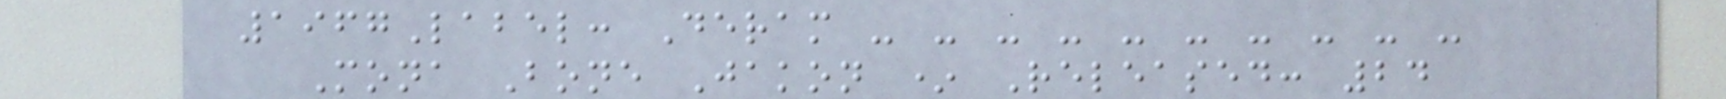1967Label: Deram - - - - - - - - - -
Mona Bone Jakon * Released: 24
